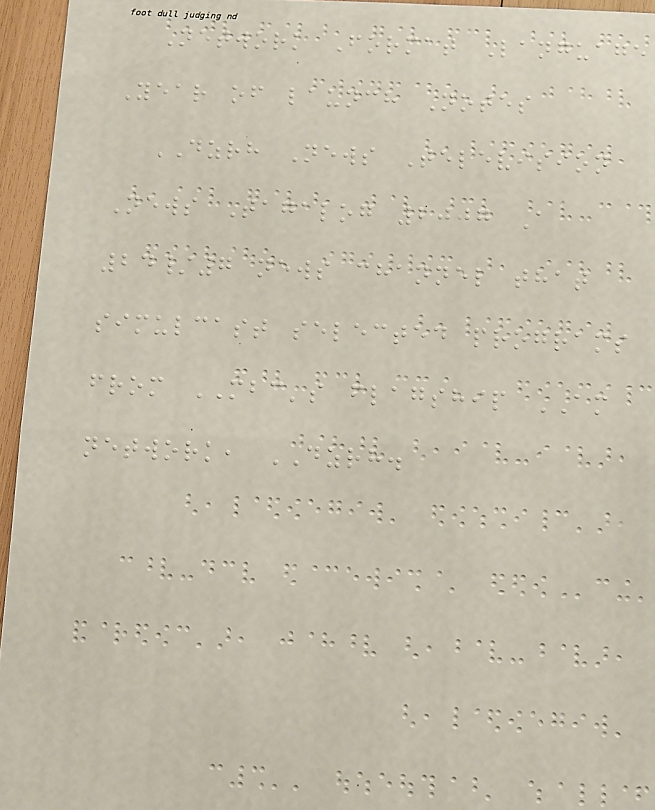Network Format Language
Year of launch Notes
DZRH News Television
News Tagalog 2007 A
24/7 news channel that
simulcast selected programs
from MBC's flagship AM
network, DZRH.
